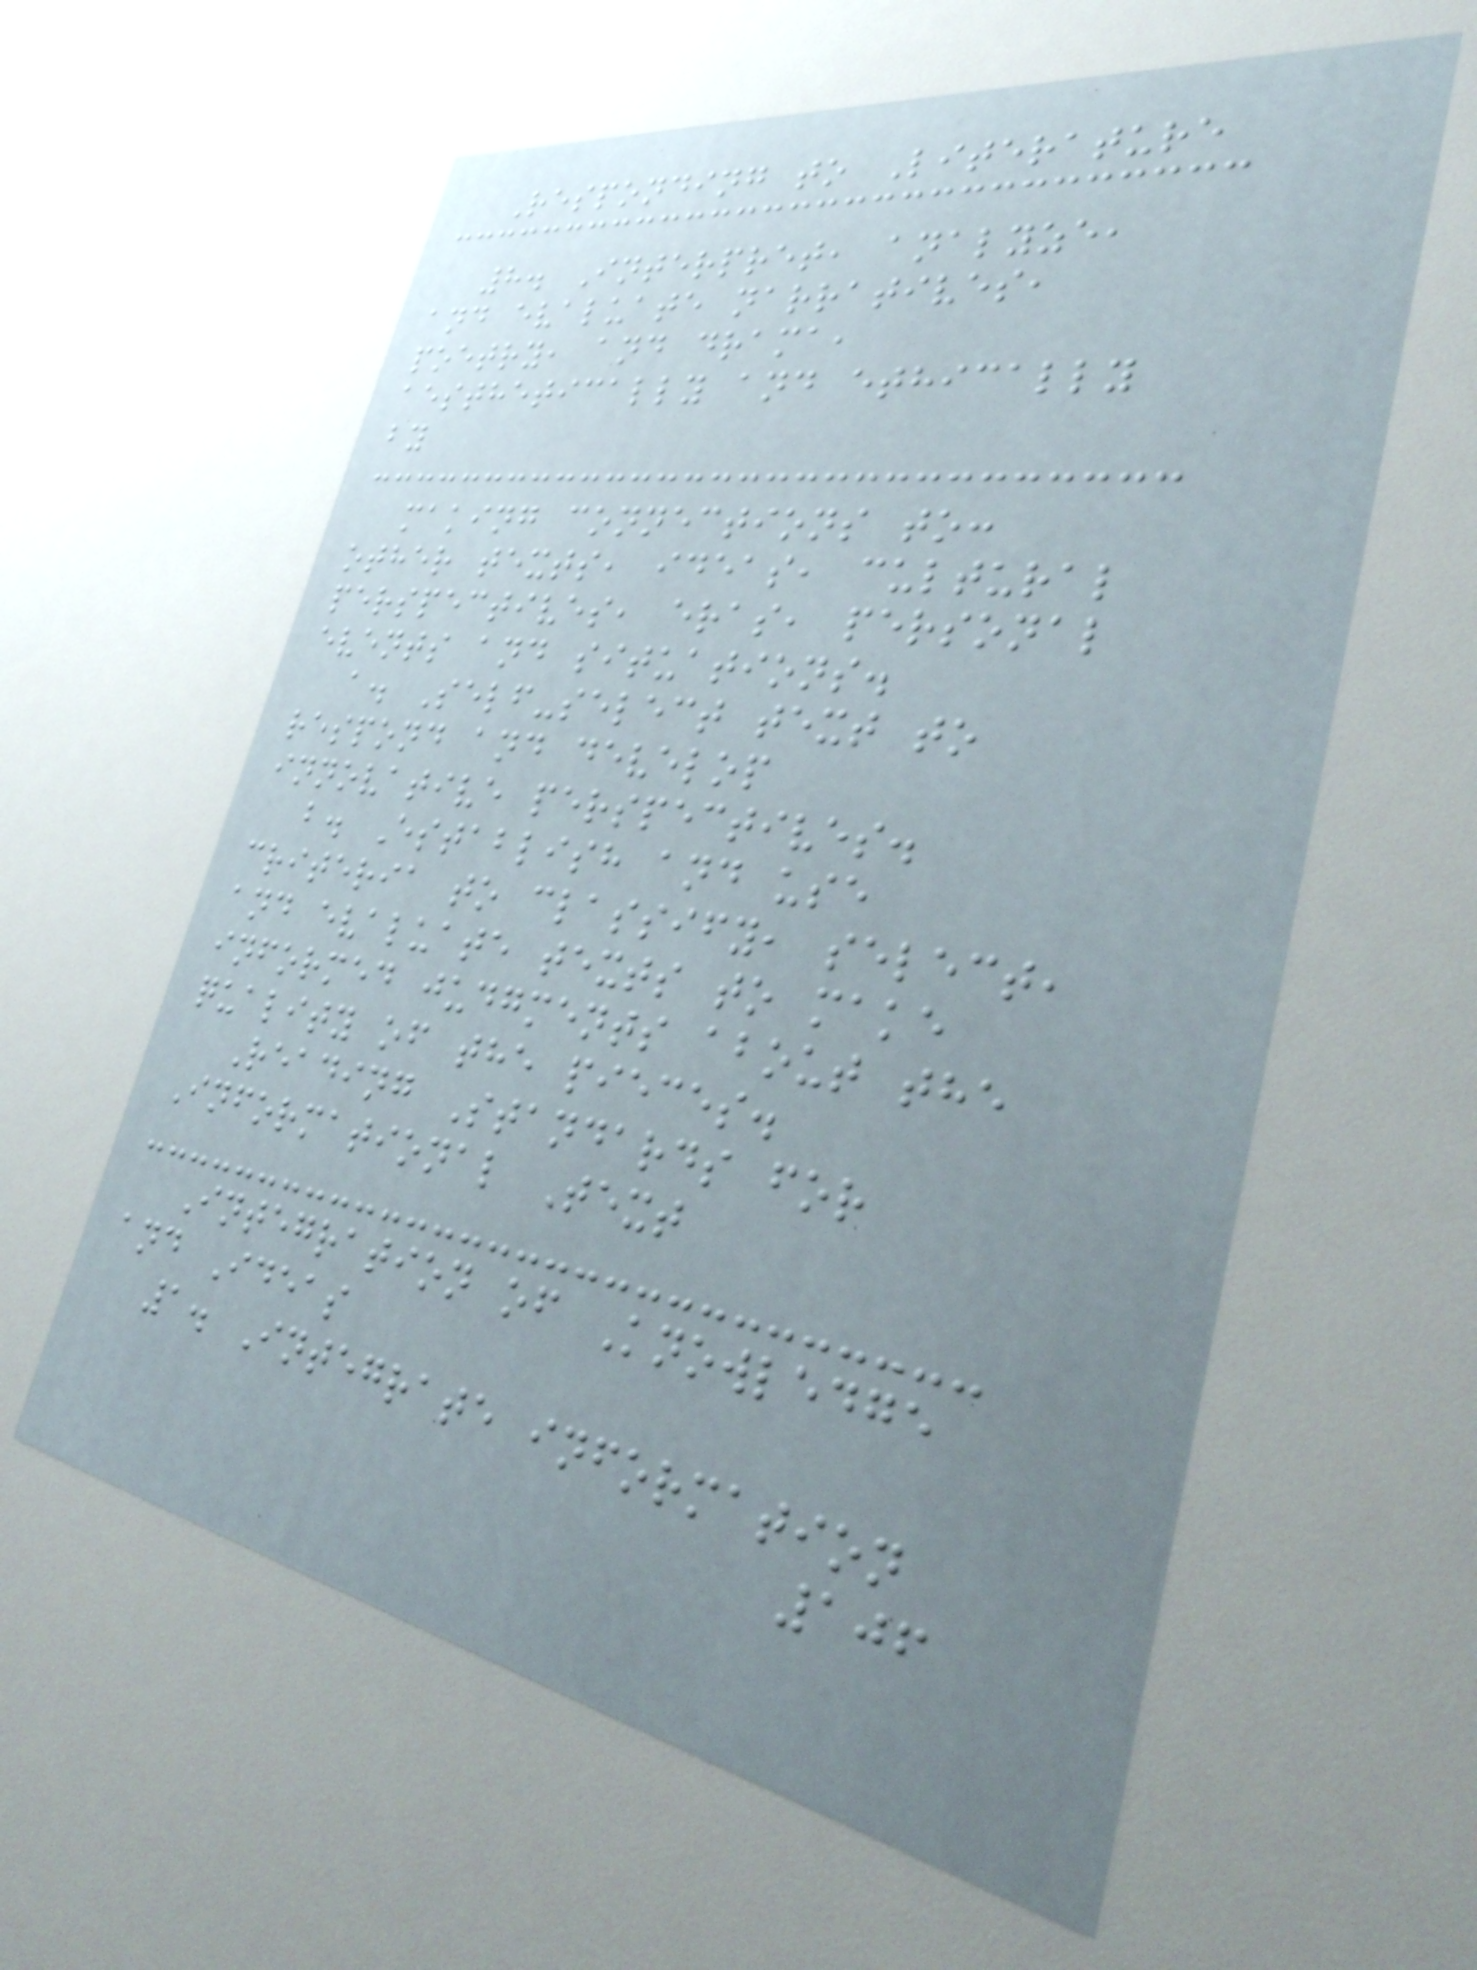Responding to Literature
8. Interpret, analyze,
and evaluate narratives,
poetry, and drama,
aesthetically and ethically
by
making connections to:
other texts, ideas, cultural
perspectives, eras, personal
events and situations.
a. Self-select text to
respond and develop
innovative perspectives.
b. Establish and use
criteria to classify, select,
and evaluate texts to make
informed judgments about the
quality of the pieces.
Reading Standards for
Informational Text
Integration of Knowledge
and Ideas
1. Integrate information
106
